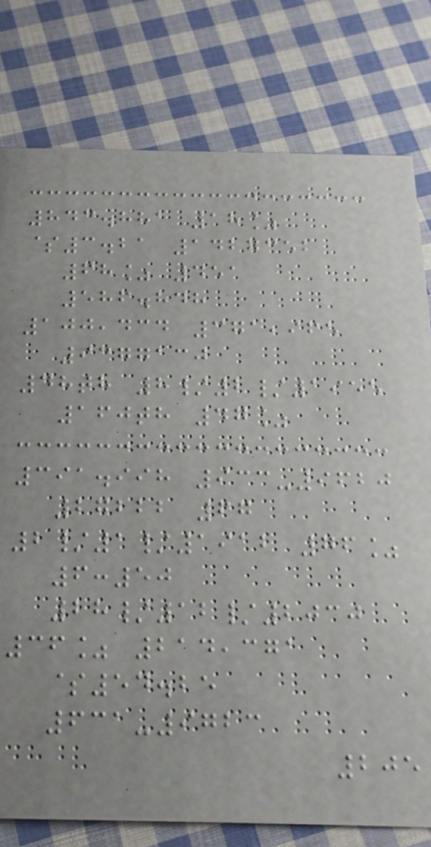843.881 18%
$3.21 1427352
68% 451
586.848
100,434 371,965
9377130
48th 8/2/1955
160th 47%
391.998 933-9620
27222 67
2/1/1912 76%
6:50
28/12/2030
36% 214,371
$54.25
631-9723
205
